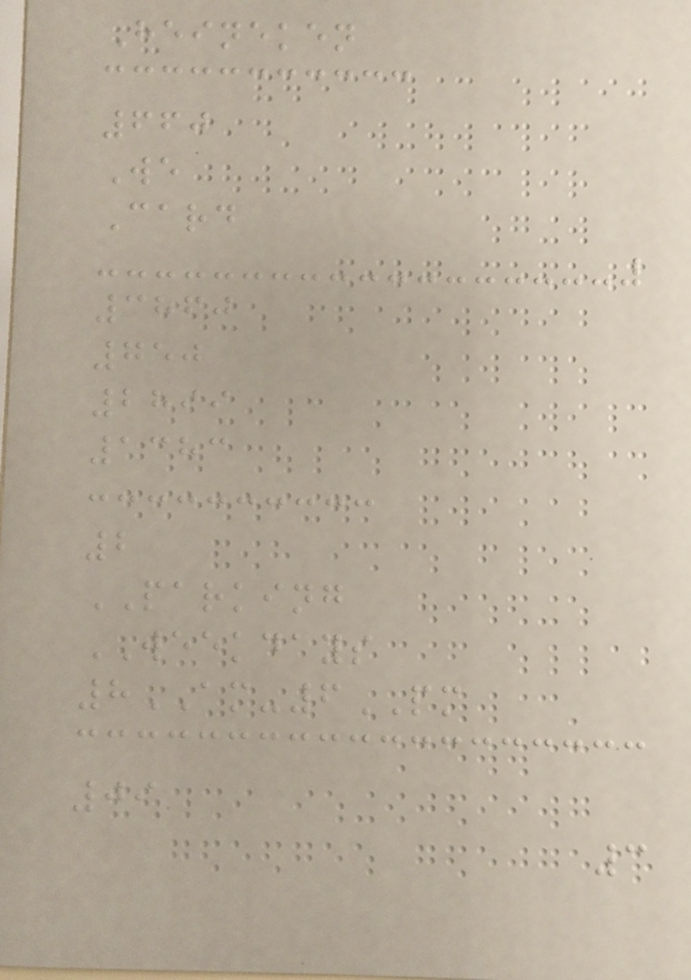Heineken
660
We
Card
3860
750
2899
1383
2
PARKING
WEEKDAYS
8AM-6PM
09
3
